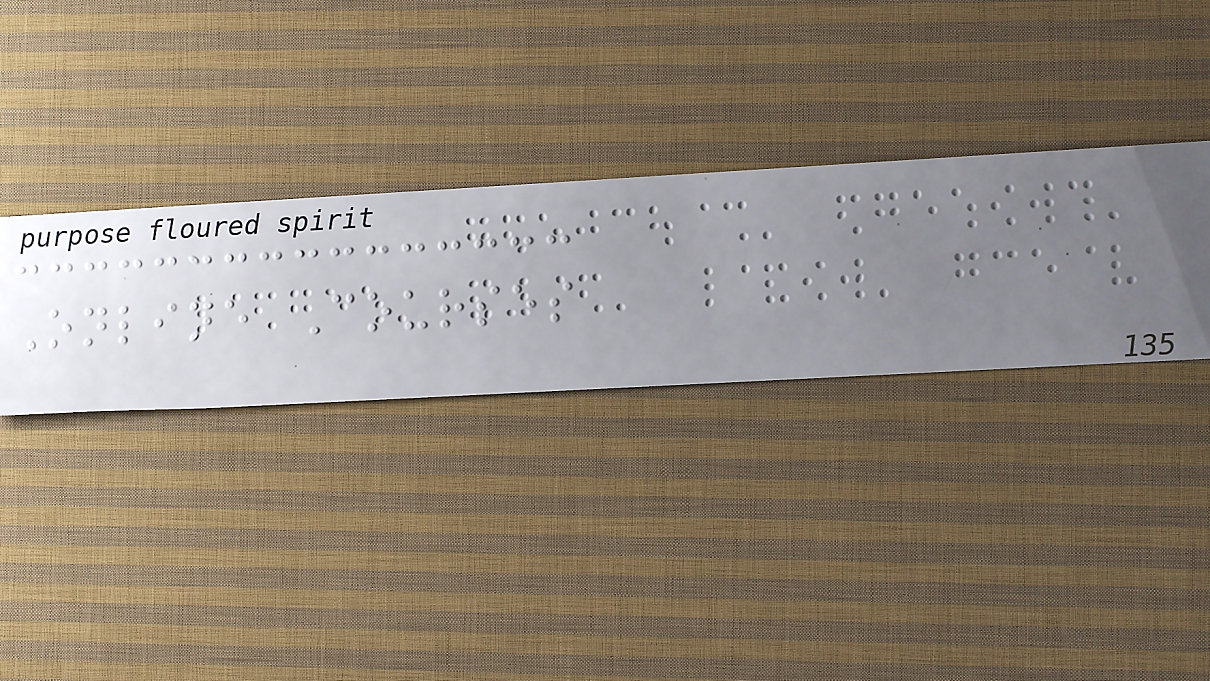Online Courses
